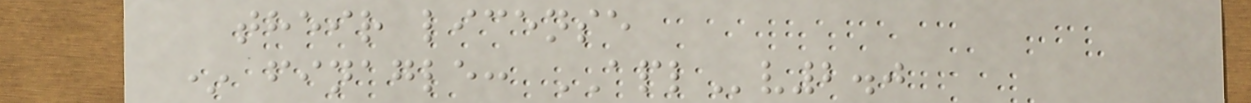their license
* finagle: APLv2.0
